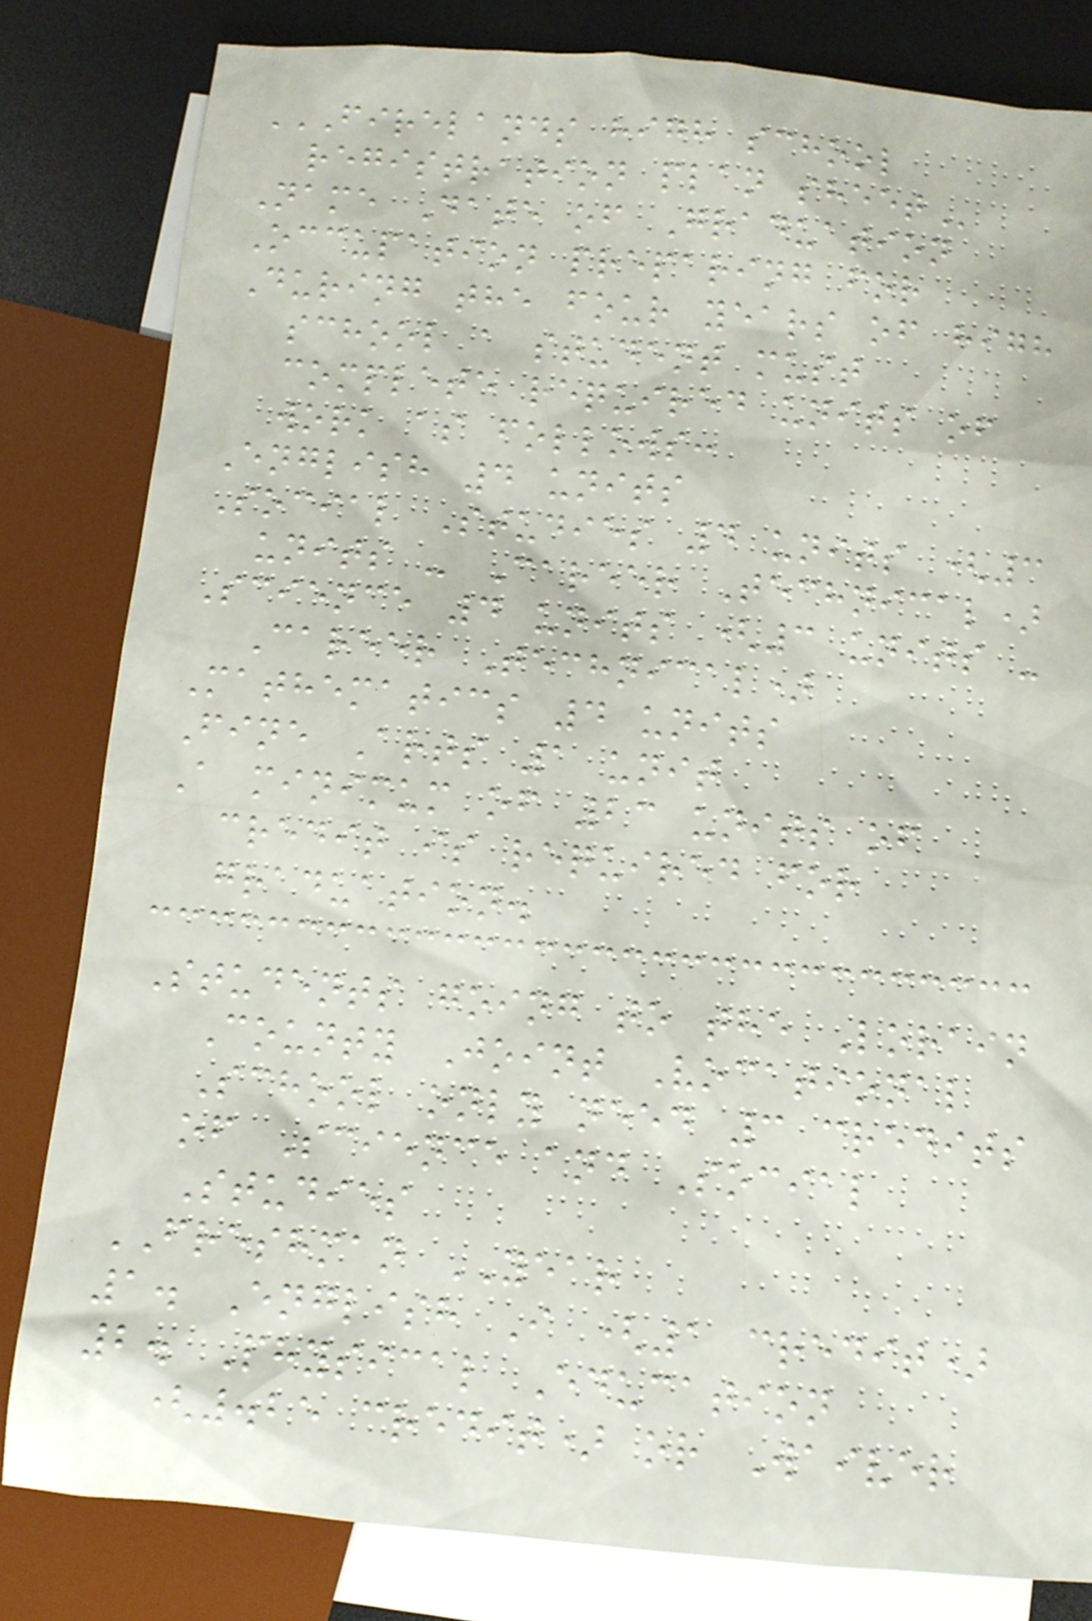FIRELANDS HIGH SCHOOL
REGISTRATION PLAN SHEET
Name Date of Graduation
Occupation preparing for
During the four years of high
school a student must
complete required units of
work as follows:
English 4 units
Social Studies 4 units (3
units - Career Technical)
Science 4 units (3 units -
Career Technical)
Mathematics 4 units
Fine Arts 1 unit
A minimum of 23 units of
credit is required for
graduation.
Students going to the Lorain
County Joint Vocational
School only need 3 credits
of Science and Social
Studies
FRESHMAN YEAR
1. English I (1 credit)
2. Physical Education
(.25 credit) or Waiver
